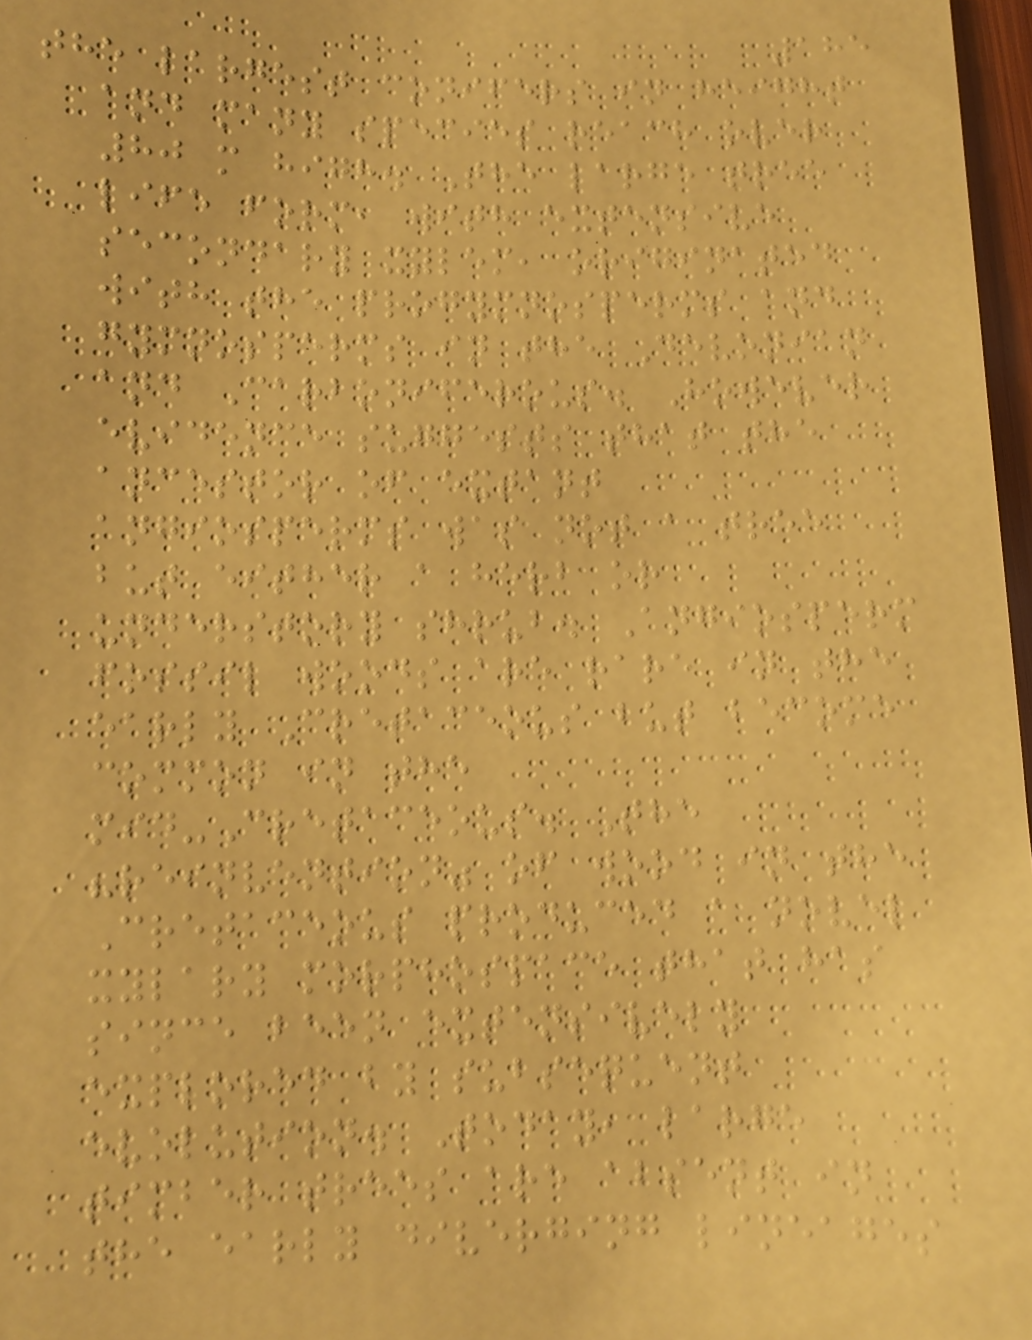185
the largest conifers in height
and many species reach over
80 m high. The large tree
life form, with extensive
secondary xylem, originated
with the progymnosperms and
gymnosperms in the Devonian
and Carboniferous. However
evidence suggests that the
ancestor of extant
angiosperms was not a tree
but either a herb or
understory shrub. Angiosperm
fossil woods are rare in the
early Cretaceous but become
common in the
mid-Cretaceous. The
"reinvention" of wood in the
Cretaceous produced a novel
xylary morphospace that has
since been extensively
explored by subsequent
evolution. Today, large
timber trees are absent in
the early diverging lineages
